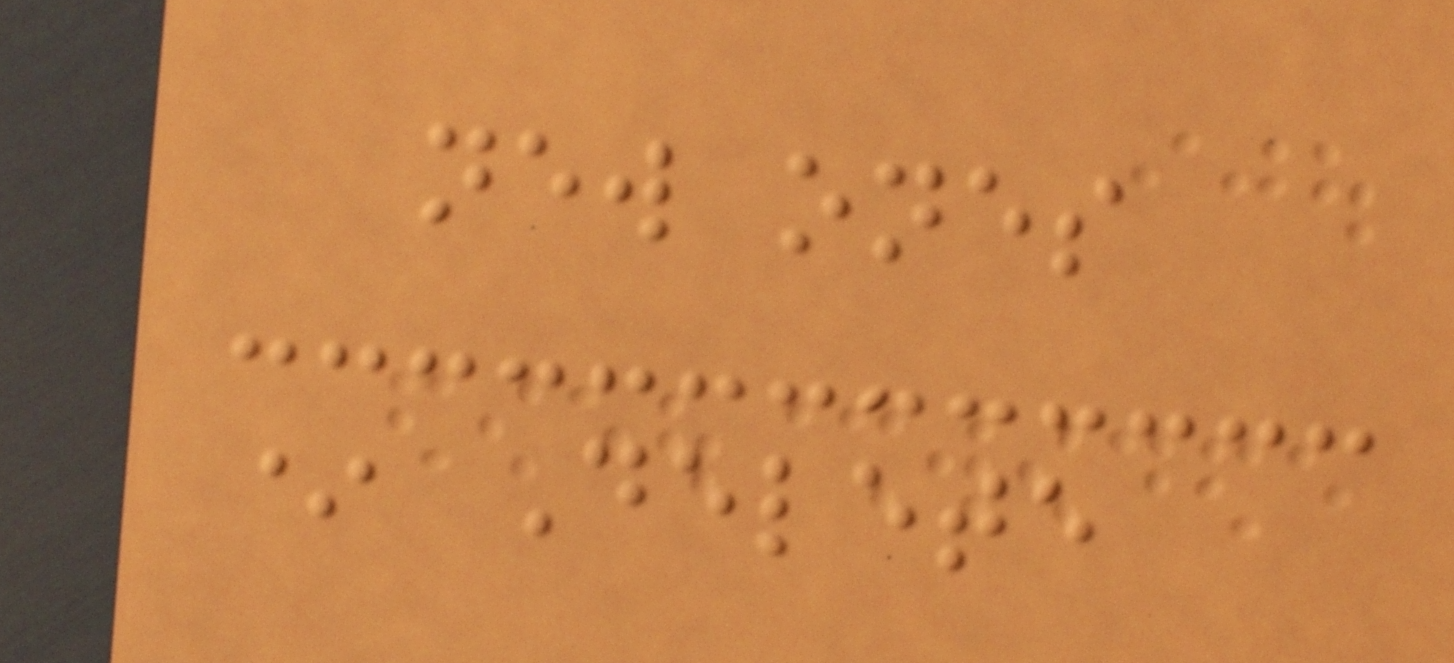new ones
* Delete
